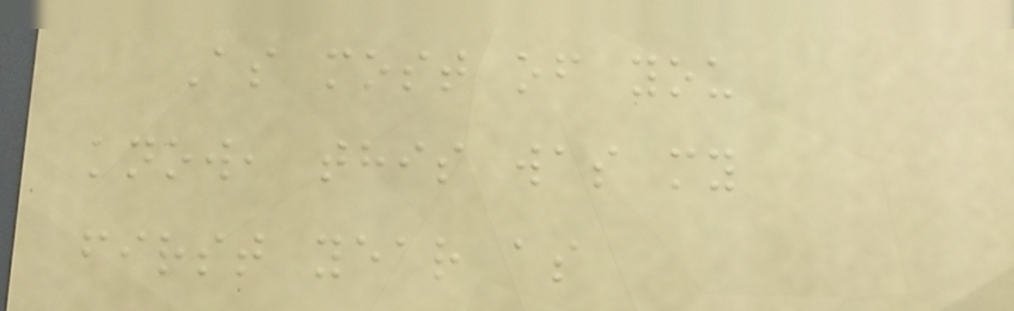As most of you
know, this was my
first year as
